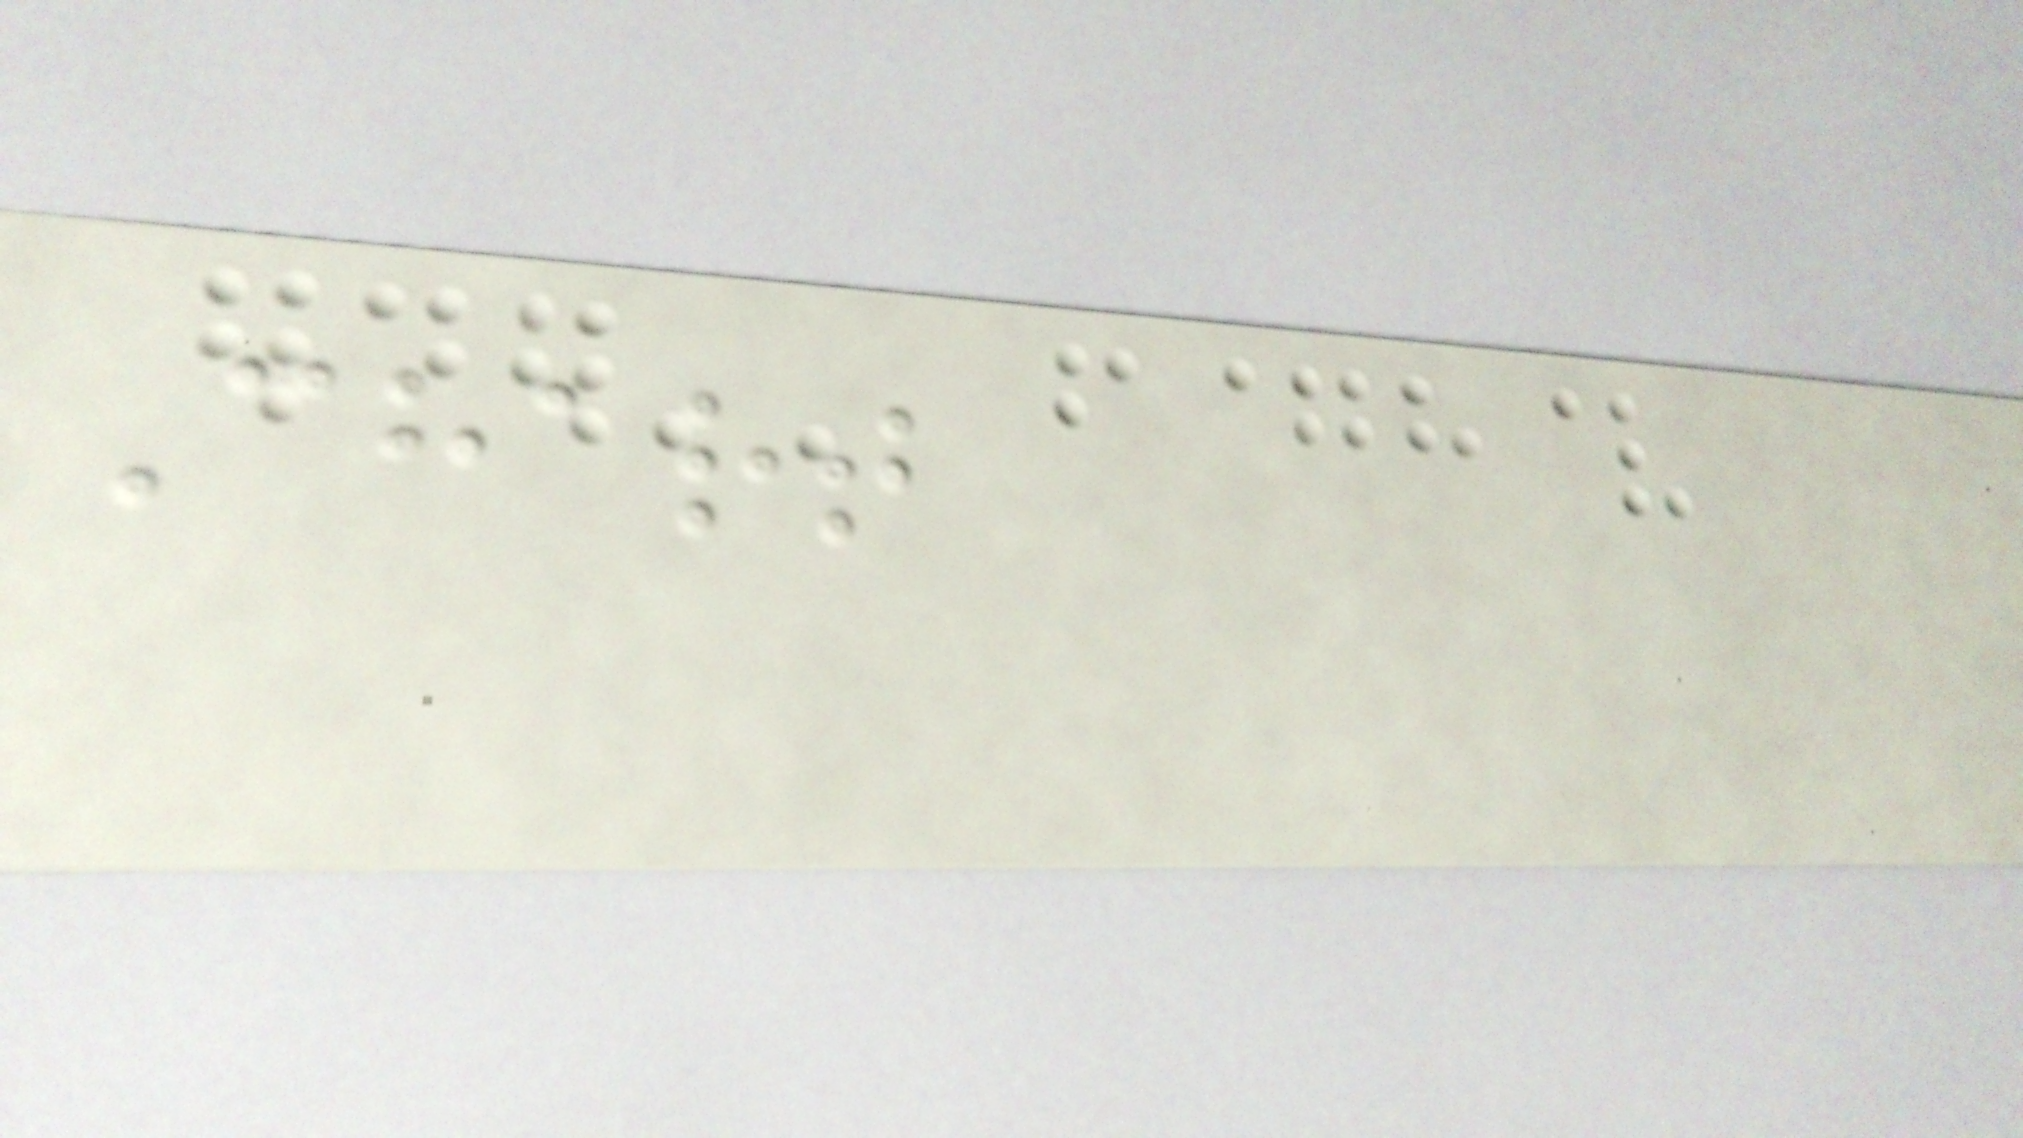Chart
